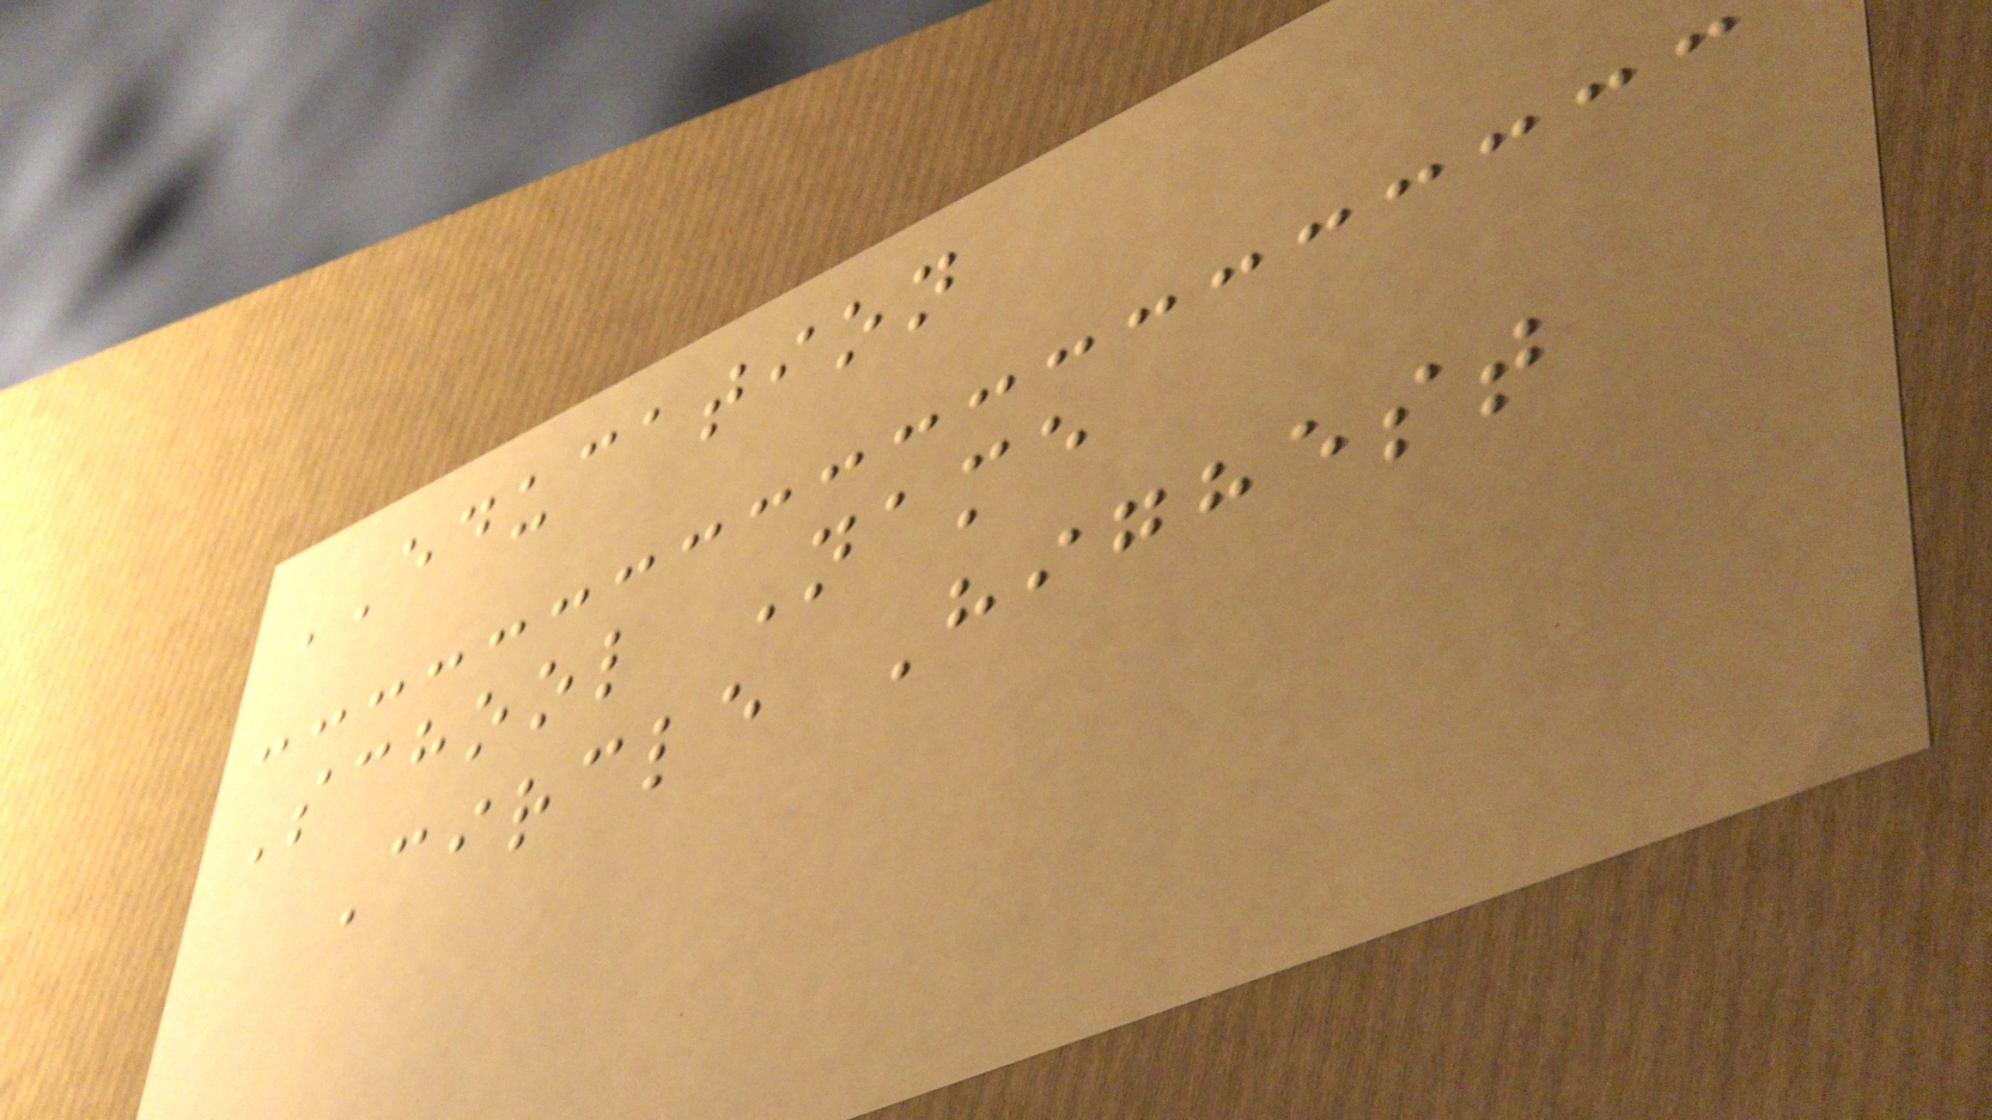EDUCATION
School Name
Circle Highest
